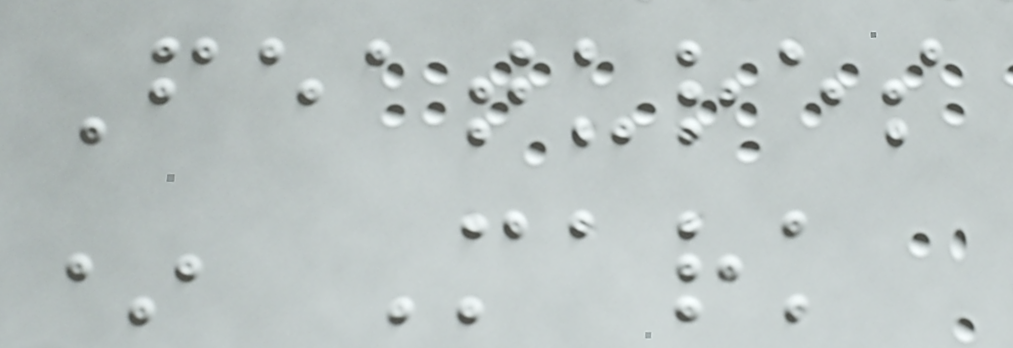Features
* Mark
